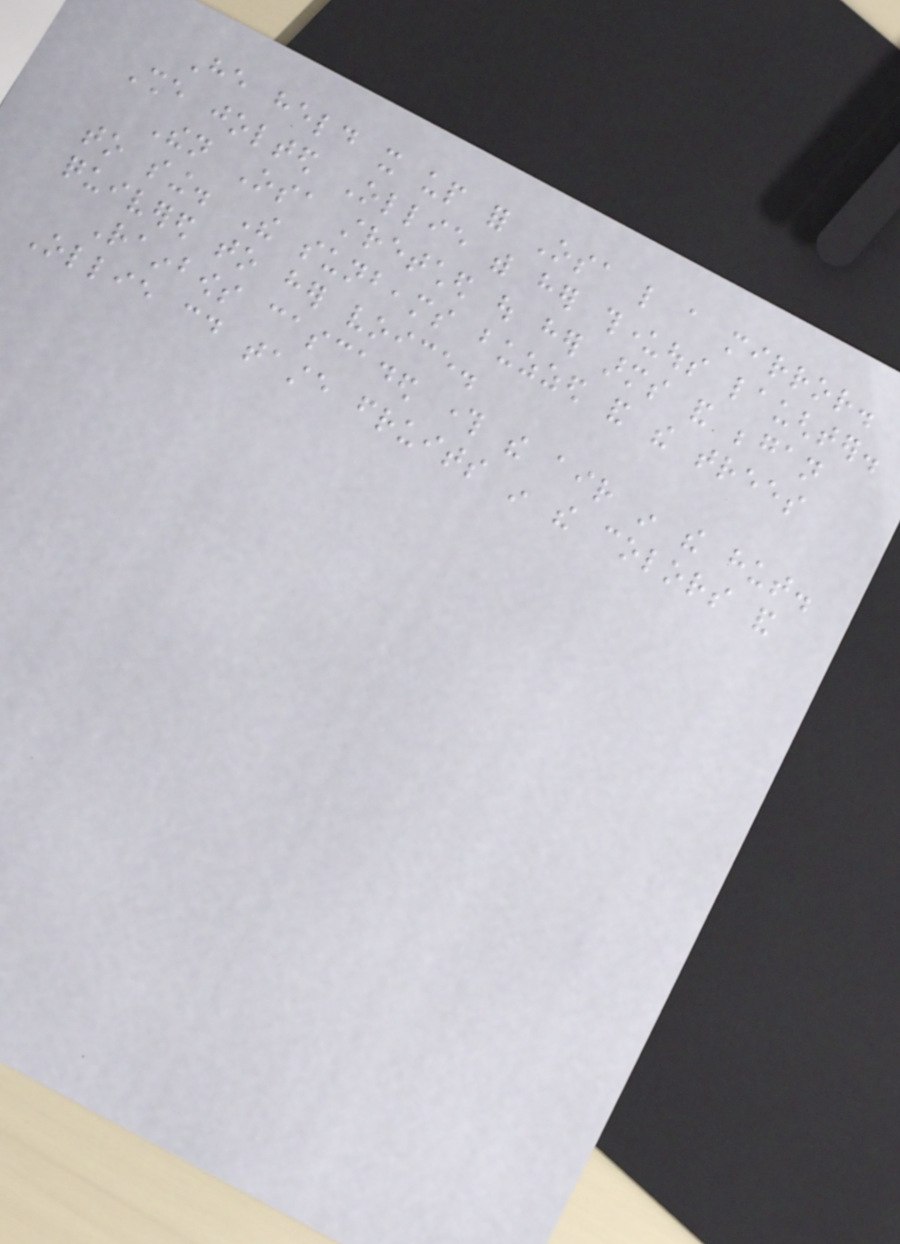He held it up for Osa like a mirror.
She jolted Ollie with her thunderous laughter.
Then Osa stretched out her arms and began
to sing. The sunbeams buzzed and the trees
quivered to her voice.
Rainbows cascaded through the air in the hut.
Ollie could taste fruits in the colors and
